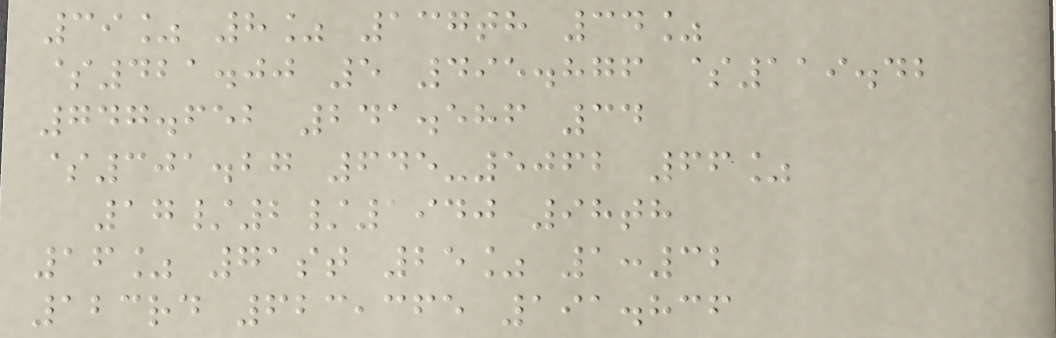39% 8% 137th 34%
$421.00 5 495.876 $119.42
747.652 241.586 34
$301.27 645-5062 66%
17/2/1940 98th
16% 71st 25% 1:32
123rd 623,365 191.836
